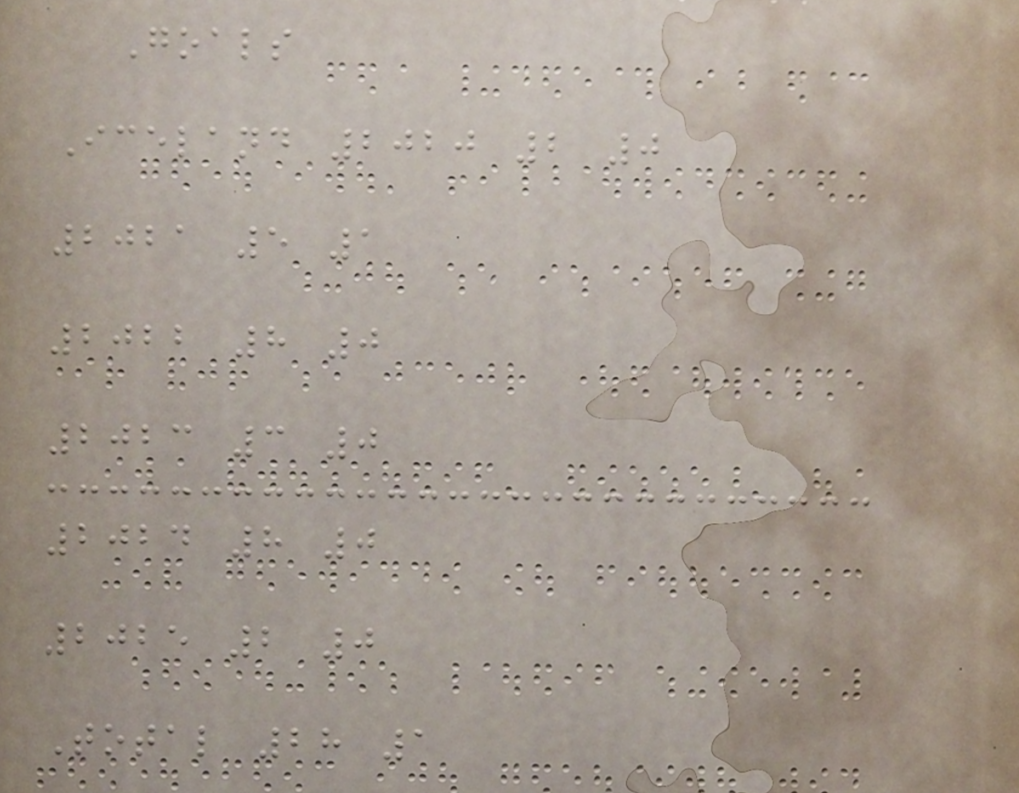Goals
Iceland 2020 2 0
2021 5 1
2022 8 0
2023 3 0
2024 8 0
2025 2 0
Total 28 1
